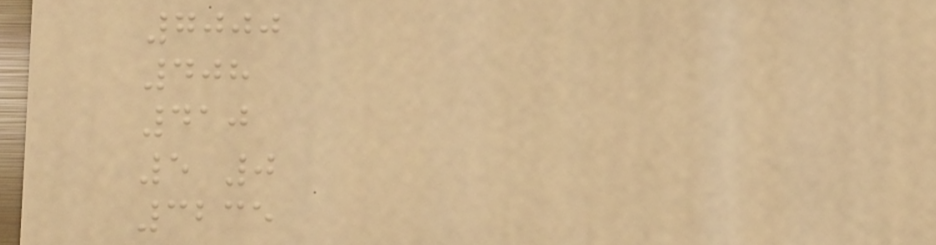7000
408
410
5 0
3235
